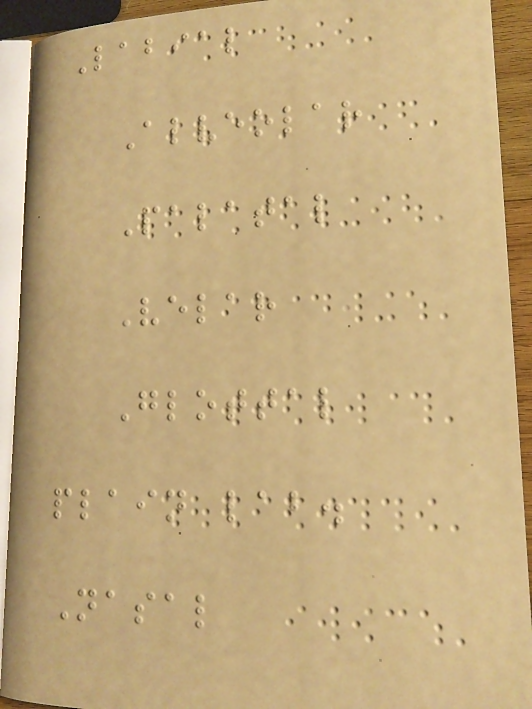Labial
Alveolar
Palatal
Velar
Glottal
plain lab.
Nasal
